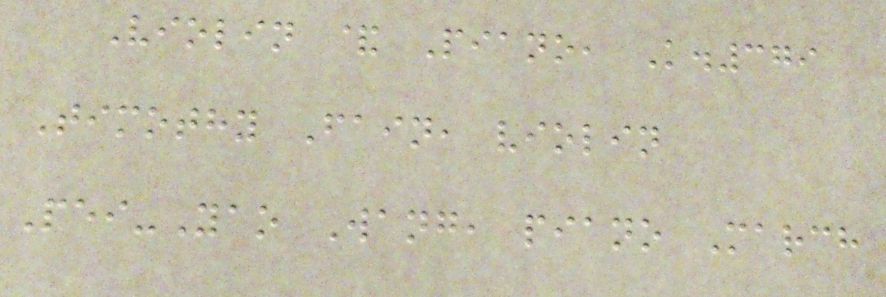Violin & Piano, K.379
Timothy Fain, violin
Pei-Yao Wang, piano March
